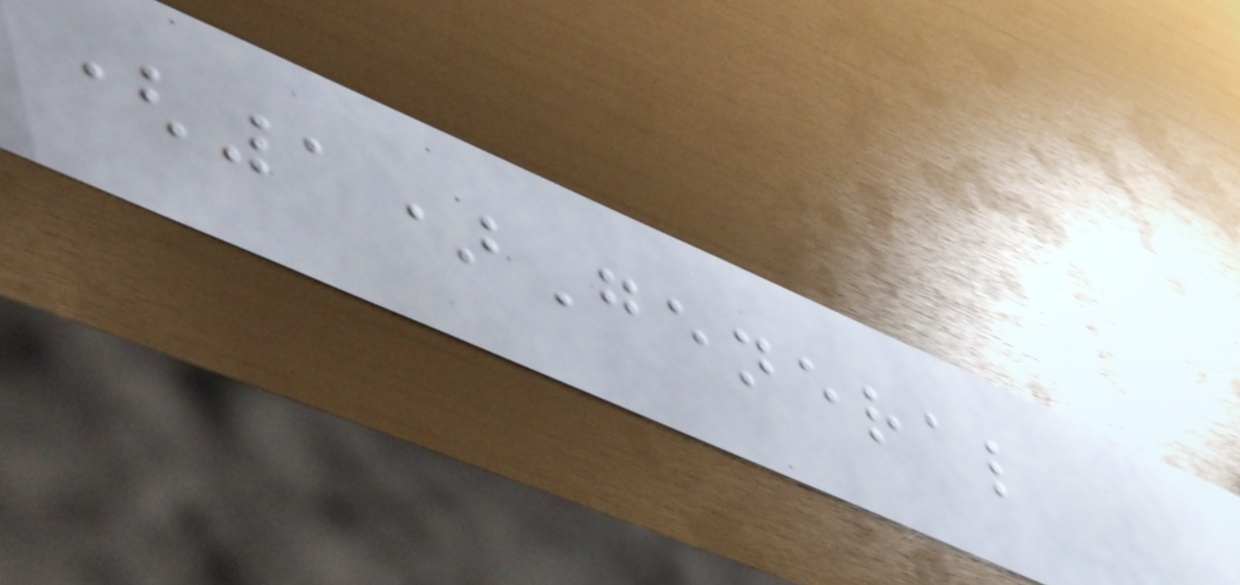(1)General
